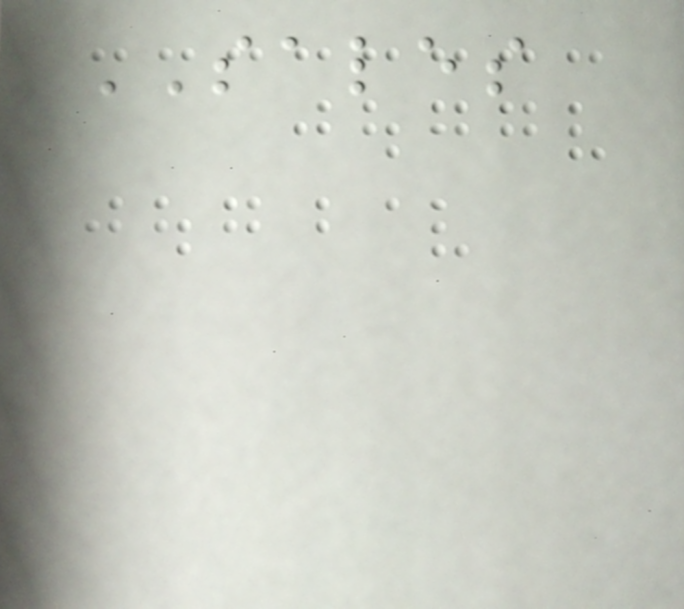SALES
